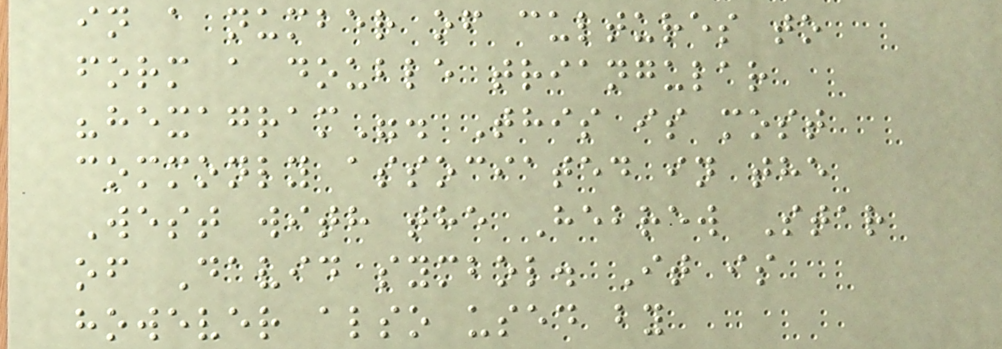in a number of cultures to
form a double triangular
"hexagram". This is most
commonly associated in the
West with the Hebrew Star
of David symbol. It is
however also used by
